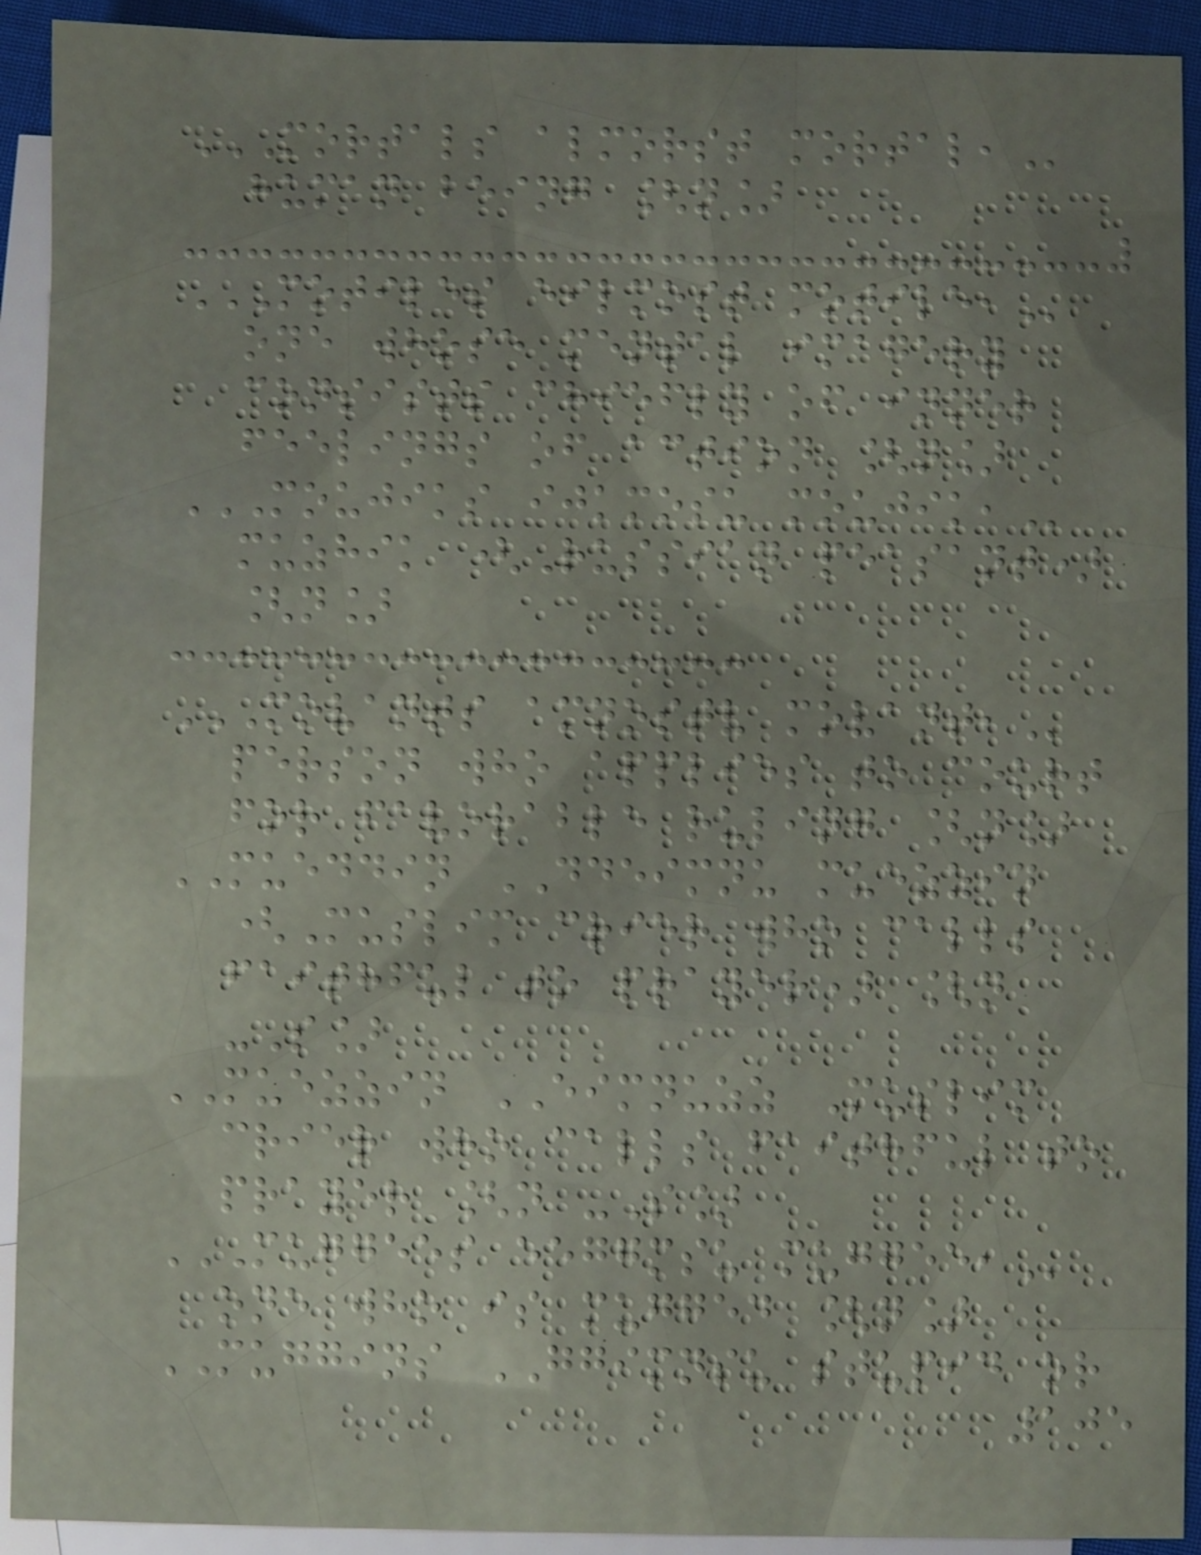MORTALS ALMORST MORTAL,
human being [n]
MOTILES EILMOST MOTILE,
one whose mental imagery
consists chiefly of inner
feelings of action [n]
MOUJIKS IJKMOSU MOUJIK,
muzhik (Russian peasant)
[n]
MOVANTS AMNOSTV MOVANT,
person who applies to court
for favorable ruling [n]
MUEDDIN DDEIMNU muezzin
(Muslim crier who calls
faithful to prayer) [n
-S]
MUEZZIN EIMNUZZ Muslim
crier who calls faithful to
prayer [n -S]
MUGGEES EEGGMSU MUGGEE,
one who is mugged [n]
MUGGINS GGIMNSU stupid or
105
